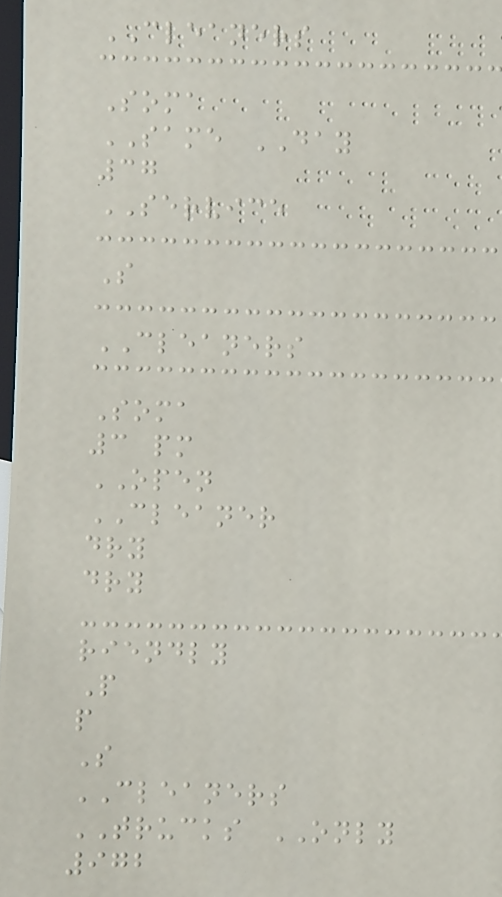CLEANERS
Soma
SAME DAY
37
SERVICE
S
CLEANERS
Soma
3 pm
OPEN
CLEANER
dry
dry
riendly
P
p
S
CLEANERS
TRUCKS ONLY
972
